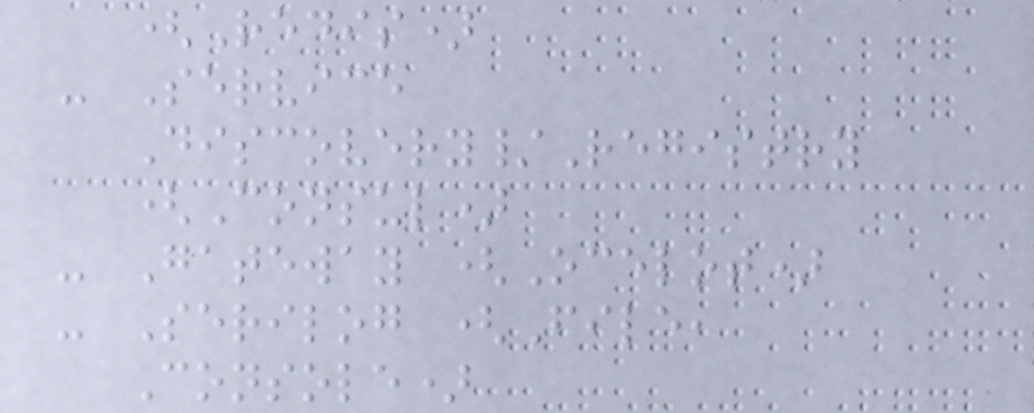(Redis)
- Service
Discovery/Registry
(Consul)
- Gateway (Ocelot)
- Serilog (File,
Console)
